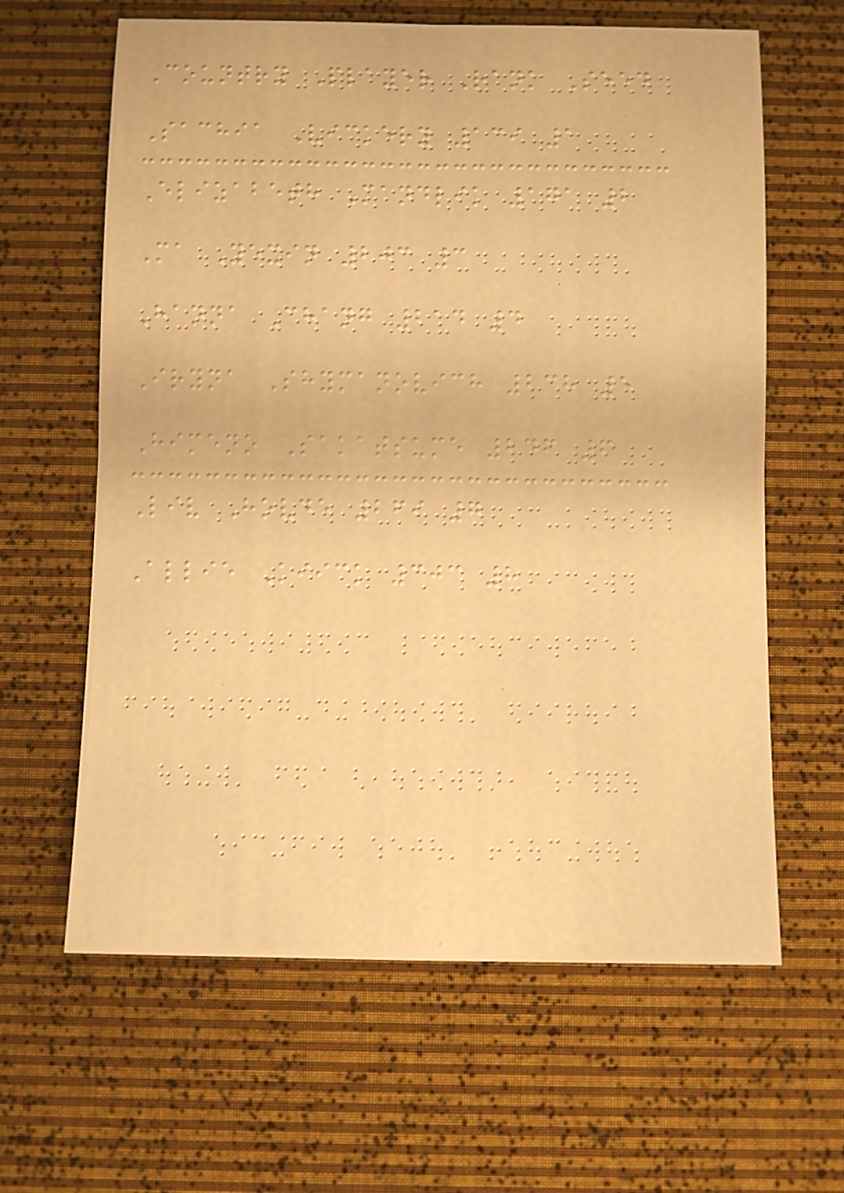Country Player Rank Seed
Sachia Vickery 139 1
Elizabeth Mandlik 171 2
Ma Yexin 203 3
Hanna Chang 214 4
Iryna Shymanovich 238 5
Himeno Sakatsume 246 6
Liv Hovde 269 7
Allie Kiick 303 8
